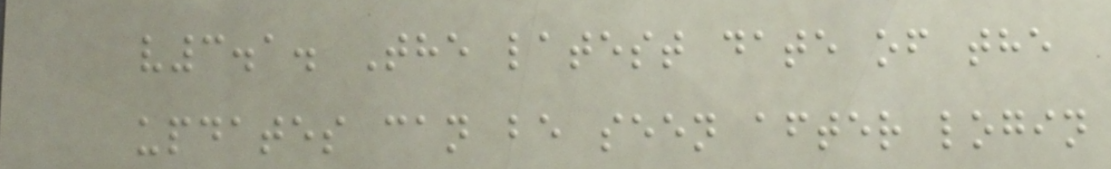v3.1. The latest date of the
updates can be seen after login
